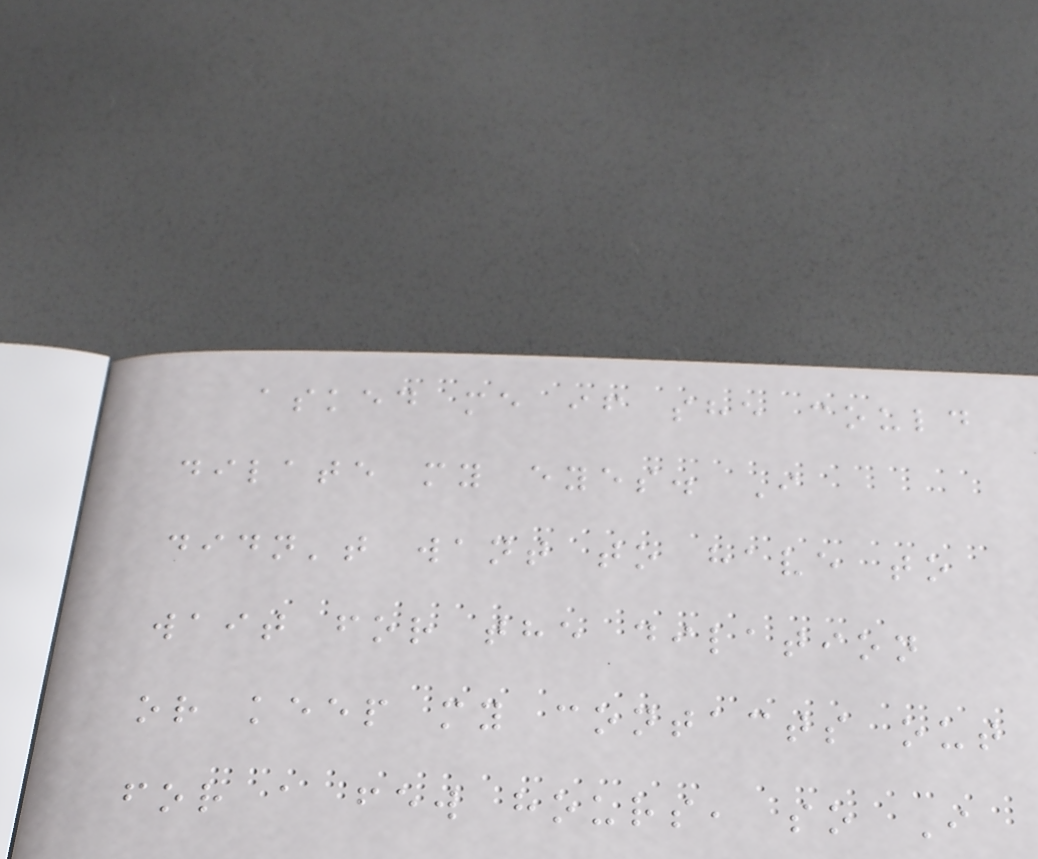asked me if she could
dilate my eyes. I
didn't want to have to
wait for the dilation
or keep my contacts out
for a few hours, so I
